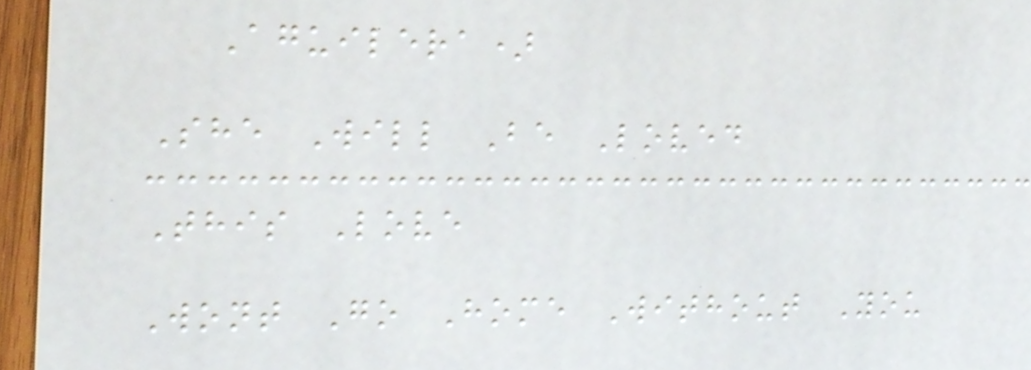Aguilera)
She Will Be Loved
This Love
Wont Go Home Without You
